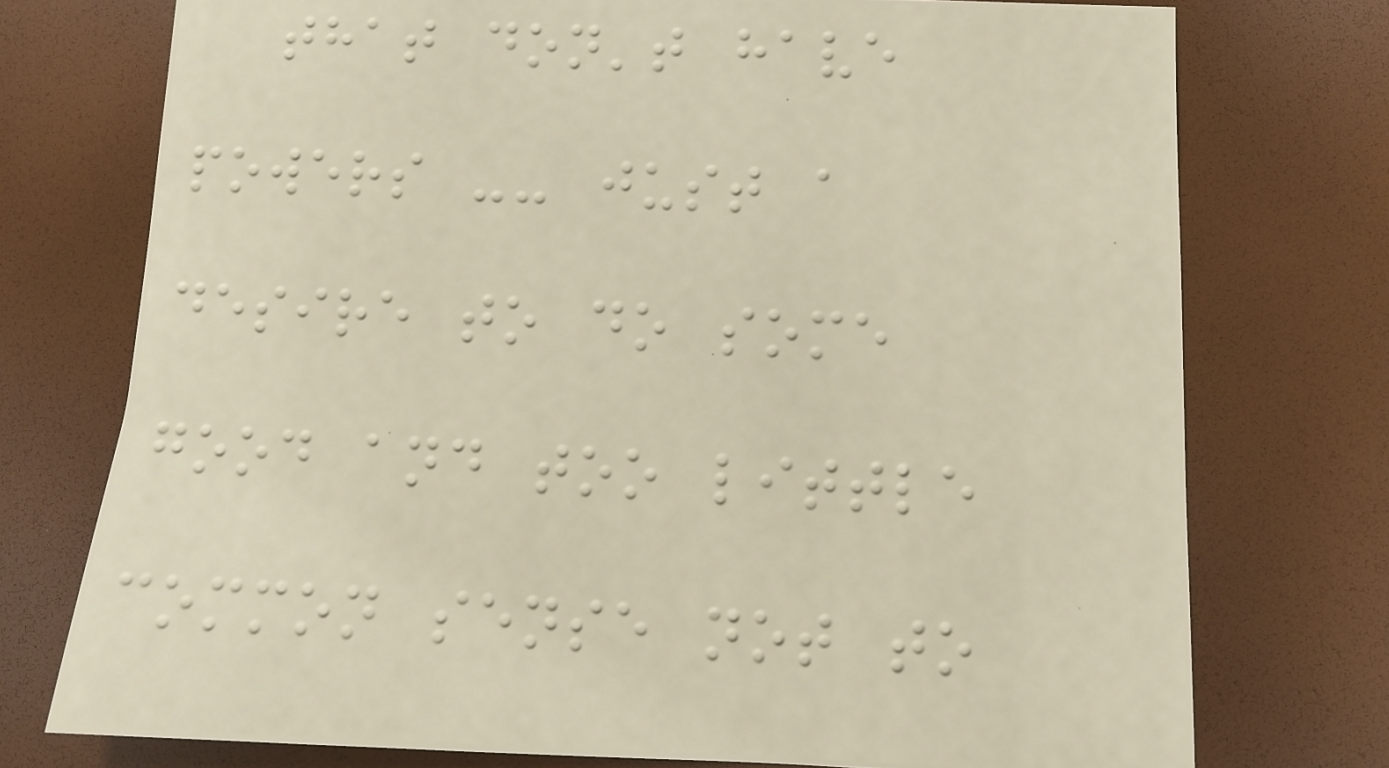that don't have
powers -- just a
desire to do some
good and too little
common sense not to
